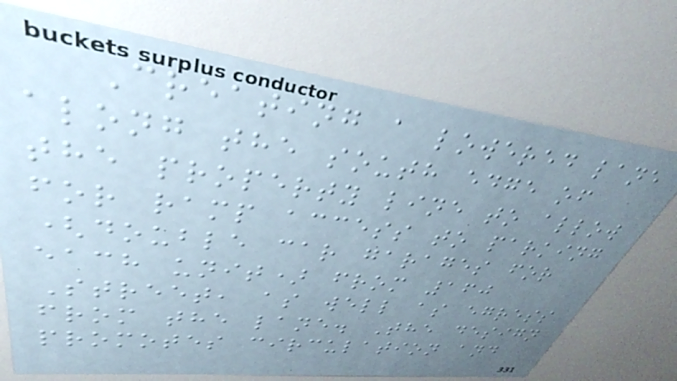Creating a lowered lane
along the south edge of
the property line to allow
for ramp access to parking
(double car garages for
each unit) from 160
Street, as well as egress
from the lane. The design
promotes circulation and
